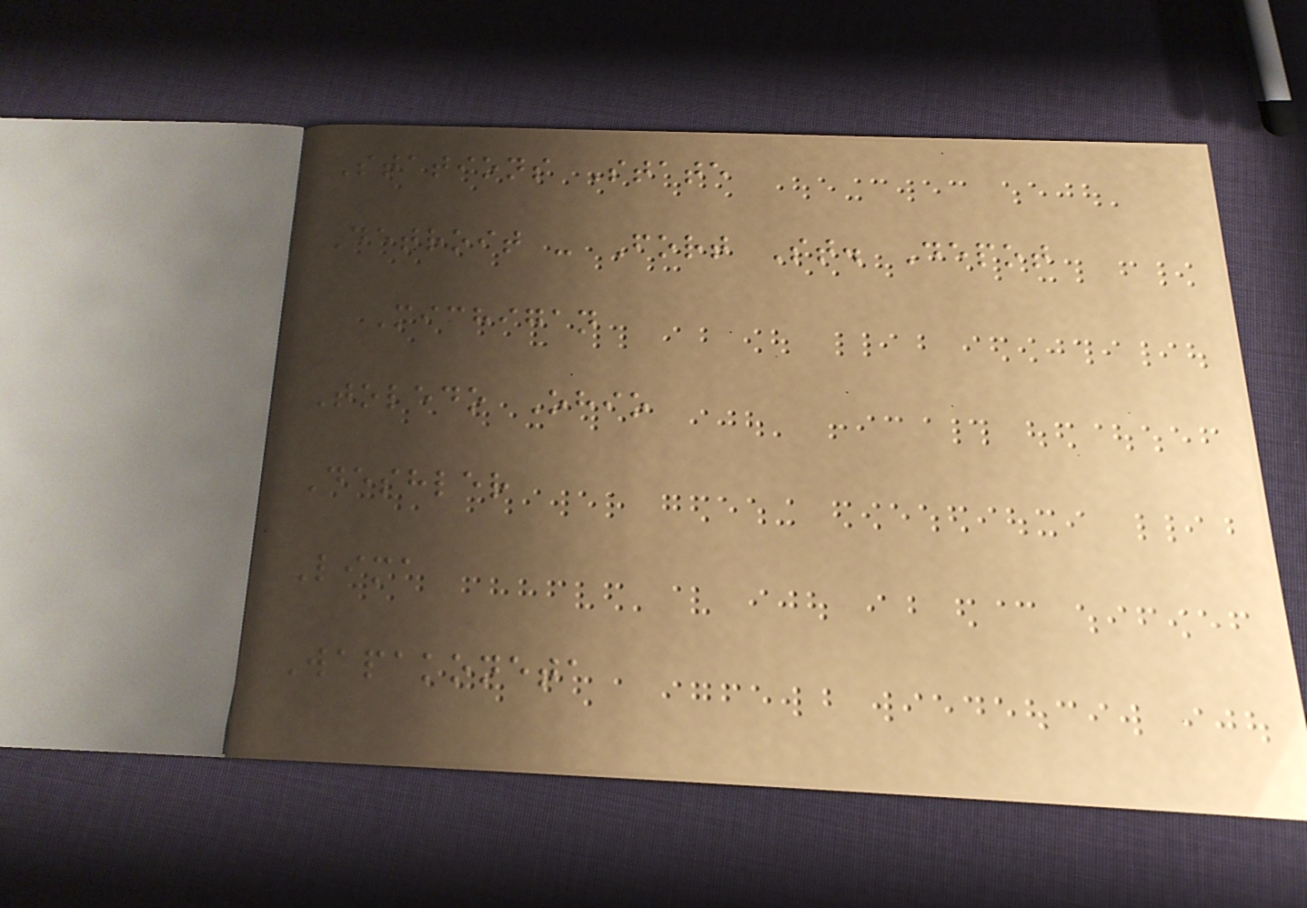Stations State
Detroit - Fort St. Depot
Michigan
Toledo Ohio
Deshler
Lima
Wapakoneta
